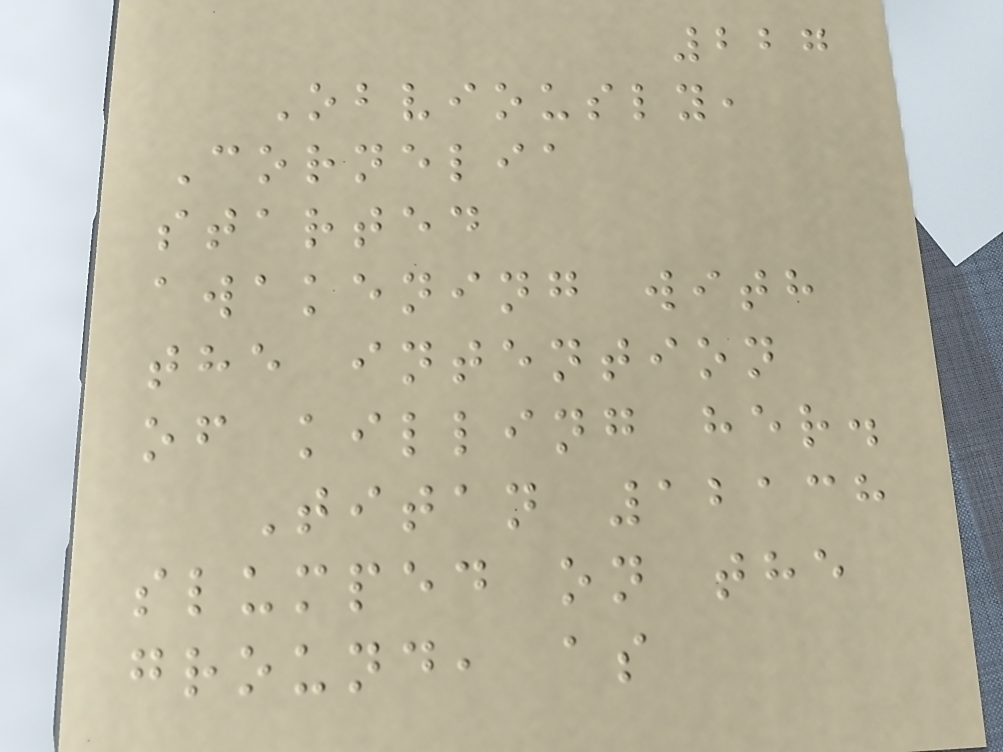227
Obviously,
Cornelia
started
awakening with
the intention
of killing her.
Titan 12138
slumped on the
ground, as
